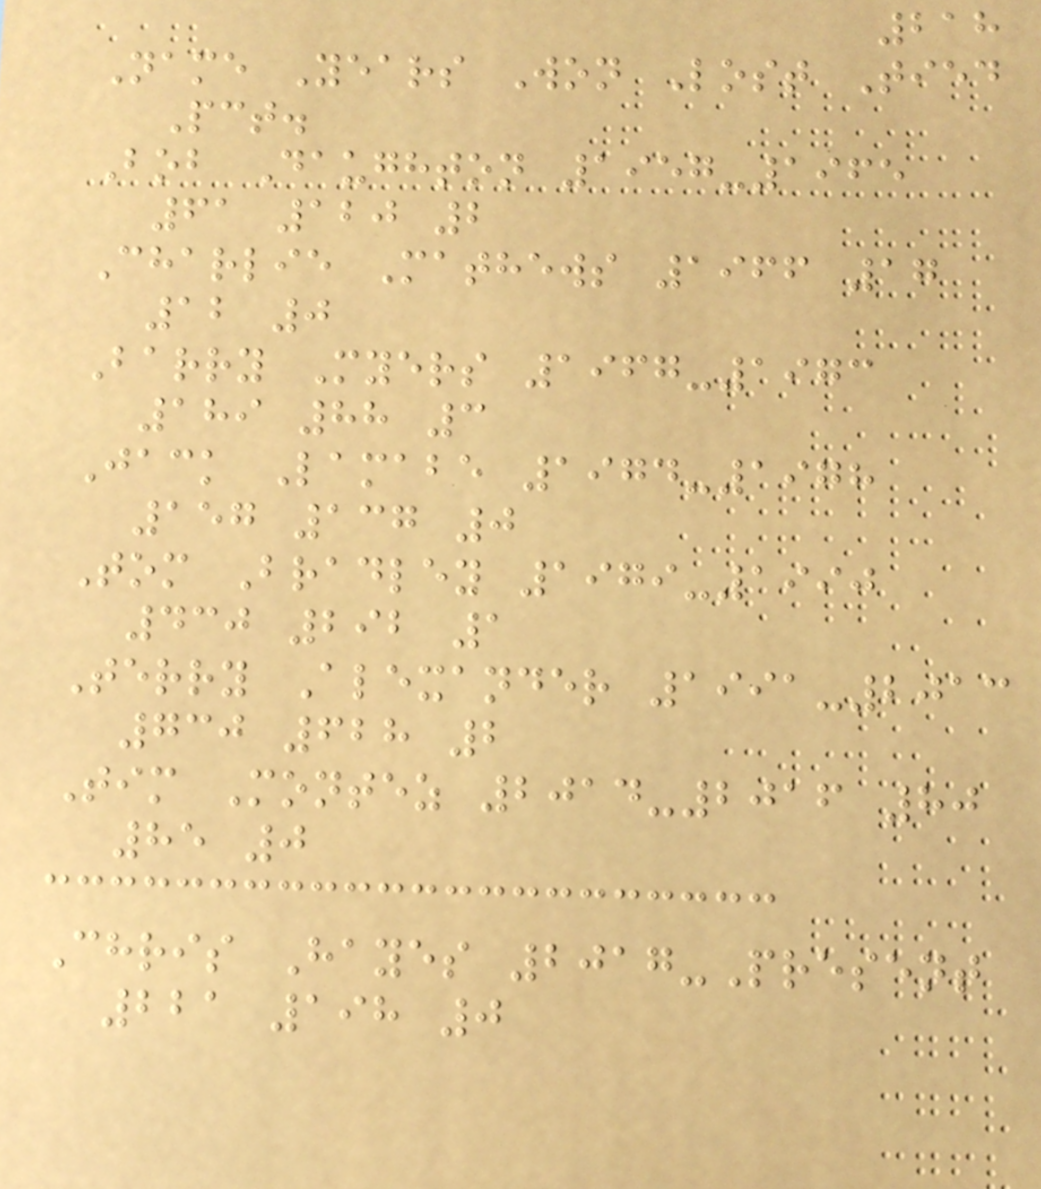218
Name Years Won Lost Tied
Pct.
Bob Daughton 1957-1965
61 120 2
Charlie Mathews 1966 17
12 0
Barry Myers 1967-1973
189 88 3
Jack Lamabe 1974-1978
157 137 0
Tom Bradley 1979-1990
430 292 1
Terry Alexander 1991-2013
730 628 2
Tim Montez 2014-2016 80
85 0
Chris Hayes 2017-Present
221 198 0
